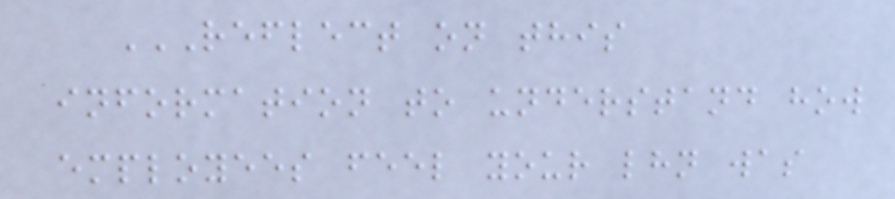REFLECT ON THIS
INFORMATION TO UNDERSTAND HOW
EMPLOYEES FEEL YOUR LHN WAS
